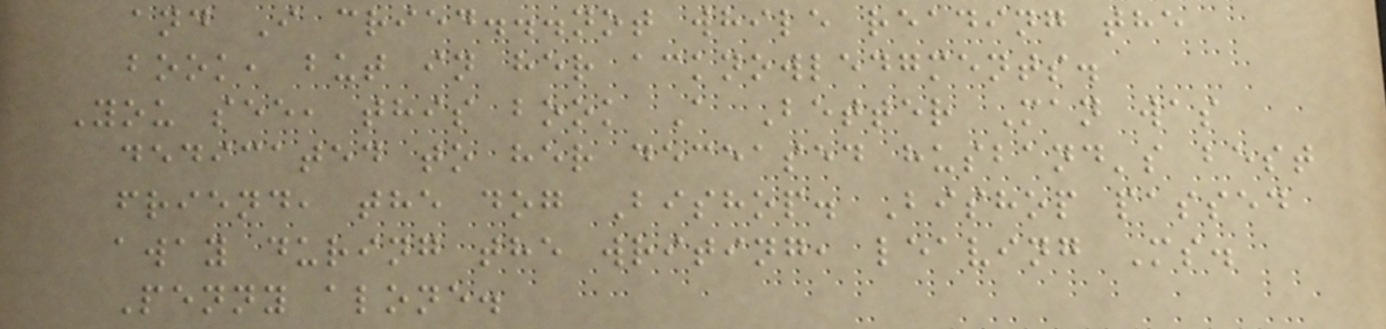and I cried...not while reading the
book, but in her acknowledgments.
You see, this book A Better Man was
dedicated to her deceased husband's best
friend, the dog Bishop. Bishop passed
away during the writing, leaving Ms.
Penny alone.
